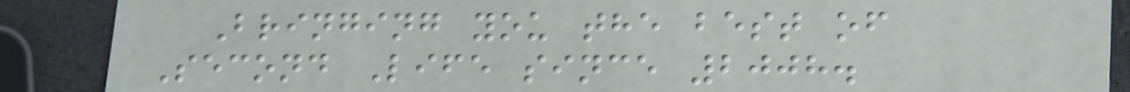Bringing you the best of
Second Life since 2008.
